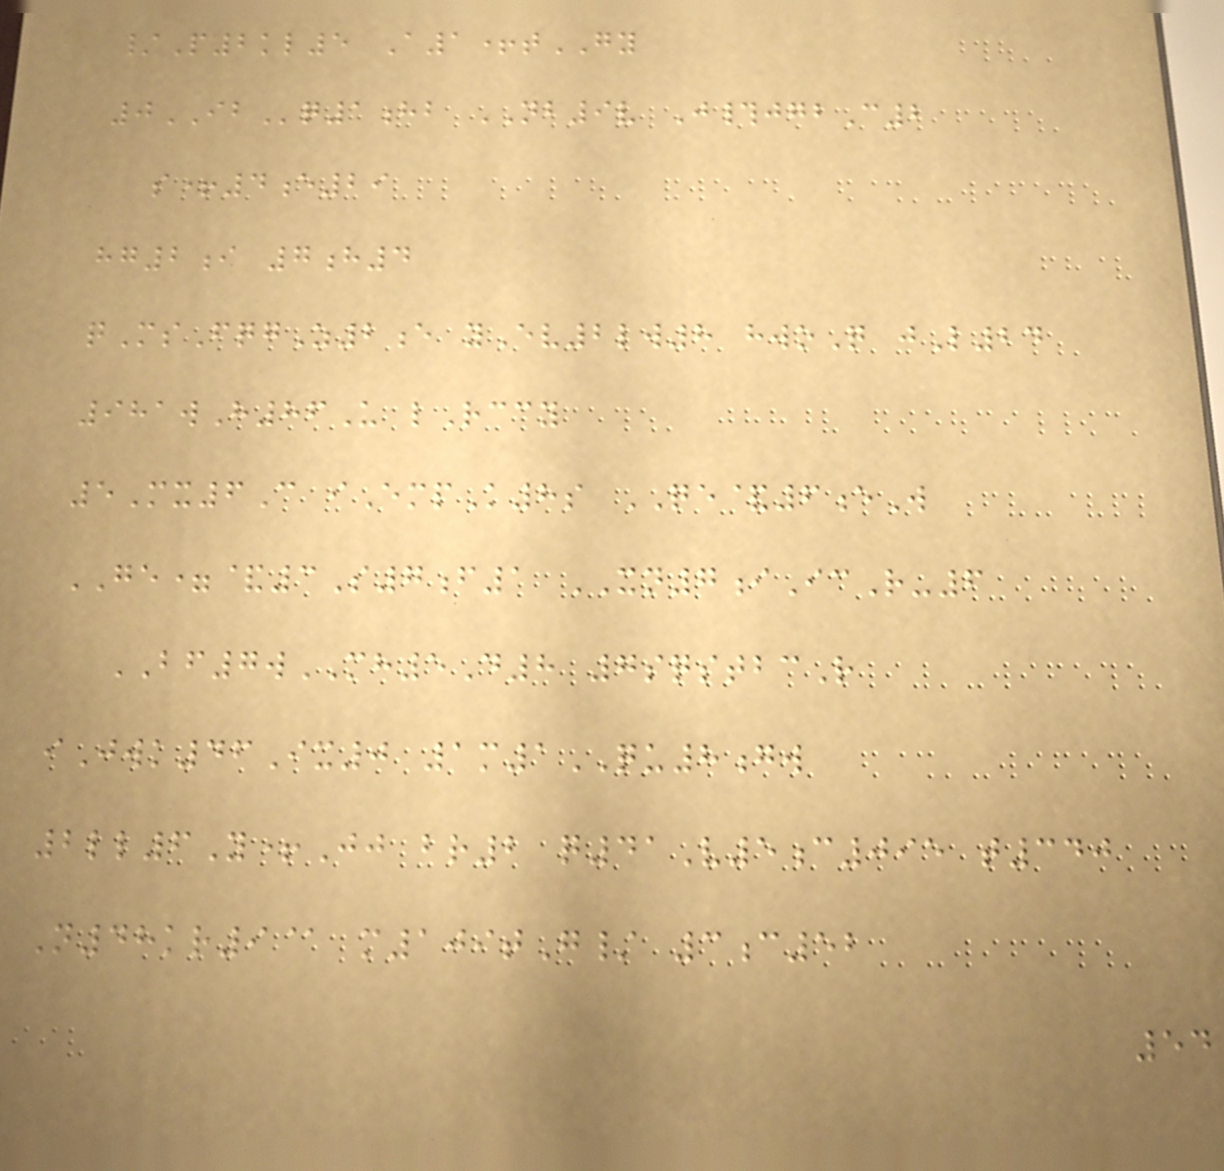/P2kl5 A1+tGY
0IBq1hb NB9v J#jgbC2
s+4e29
hg2i 7h4
qMsFqgZ2e yEv2lw8 hwoQ jL24
981wH86U lRccy
5Mx6C iEmpK8s QE&6eW
GE=&3S7f1 XN7iIcR-6
BF7wMH5D8 7sqstbcR
iJwk46Ix0 1m1QU8gw
2ll6Y+Jj br2 q41V5c095 t340
N48kr9@ m109tG/ 3c52
54
